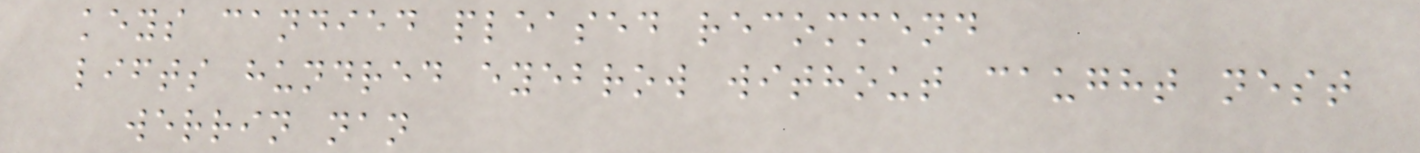keys candied pleased recommend
lifts hundred eyebrow without caught nest
werrin nan
